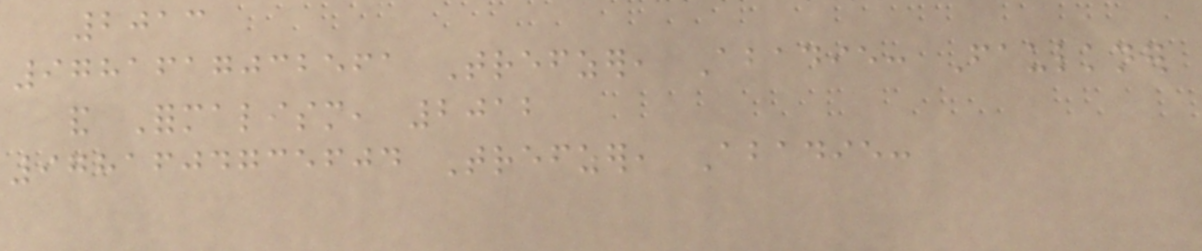2013
9781617032561 Trefzer, Abadie: Faulkner
and Formalism, 2012
9781604735604 Trefzer, Abadie:
